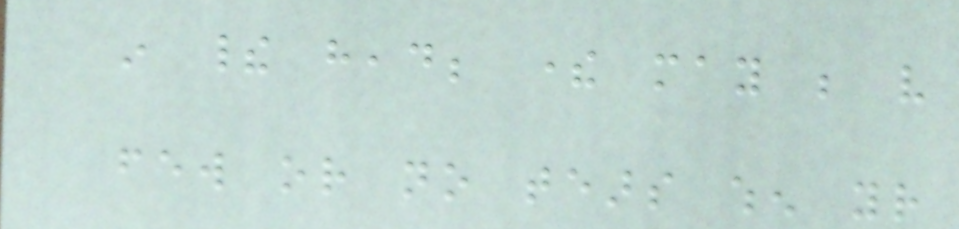in their head; there may be very
few or no tears when your
